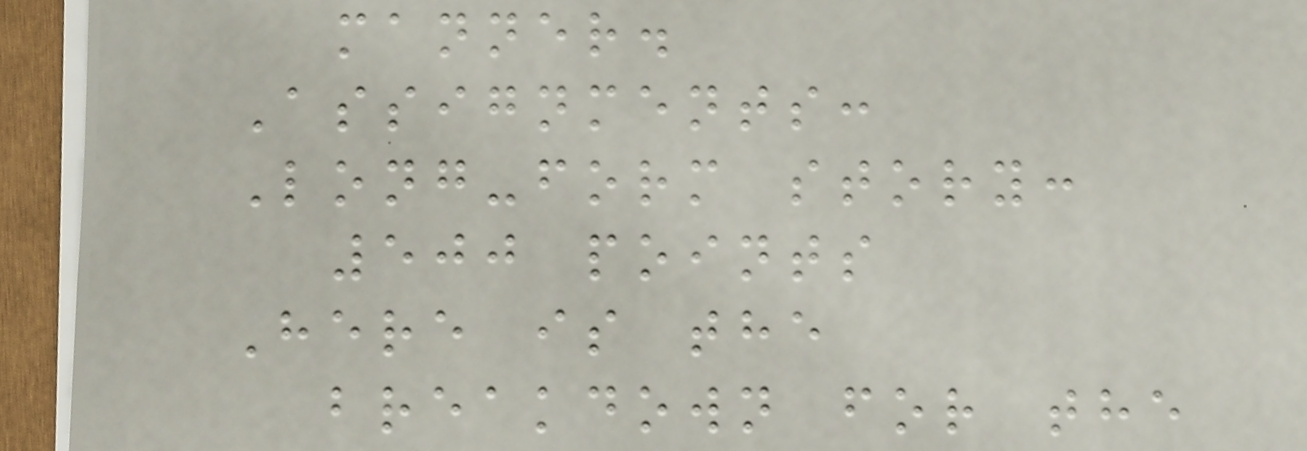manner.
Assignments:
Long-form story:
500 points
Here is the
breakdown for the
